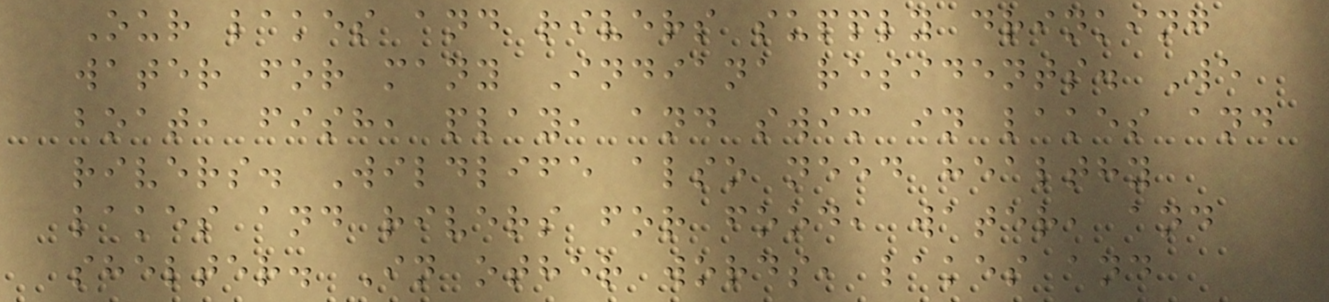Our lakes and rivers supply drinking
water for many Indiana residents. We
boat, fish, play, and swim in lakes and
rivers. Wildlife also need healthy
lakes and rivers for food, water, and
shelter. In other words, lakes and
